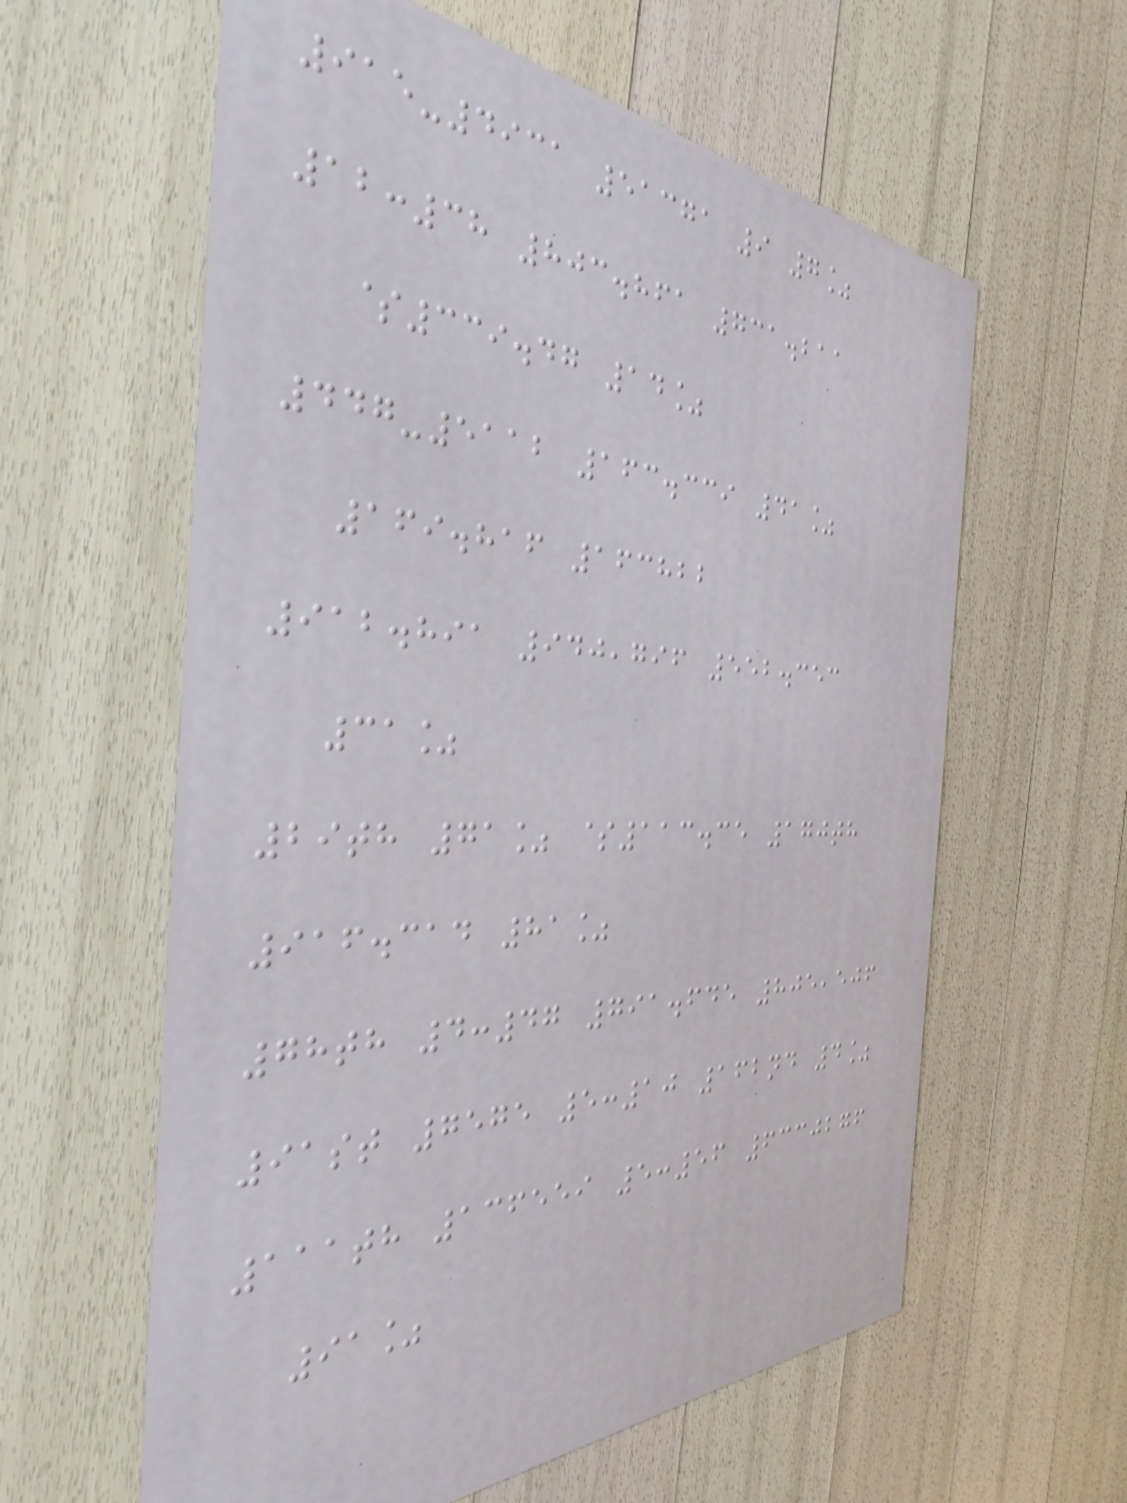915-4931 51371 9 7%
12:38 803.861 731.211
$339.47 14%
447-5112 163.339 41%
169.816 163822
912.891 940,796 552.353
31%
29th 71% $113.35 170th
916.314 81%
78th 4:47 791.645 805,506
91st 7575 5:10 162nd 4%
111th 136559 5:56 6330276
91%
